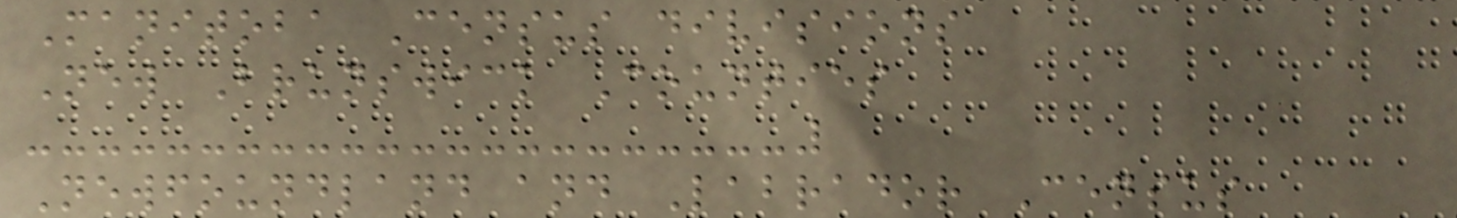Manitoba Census divisions
New Brunswick Counties
Newfoundland and Labrador Census
